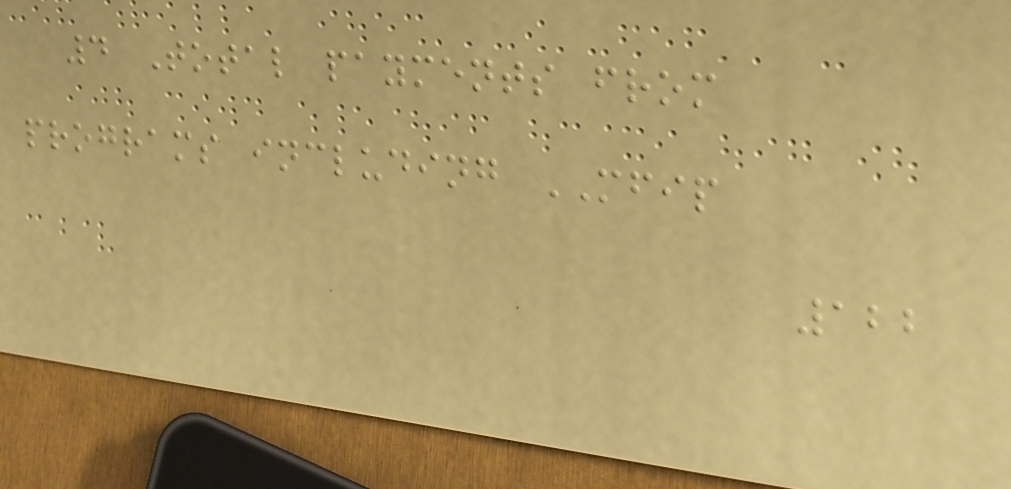4 Total payments from
programs including MFIP
122
